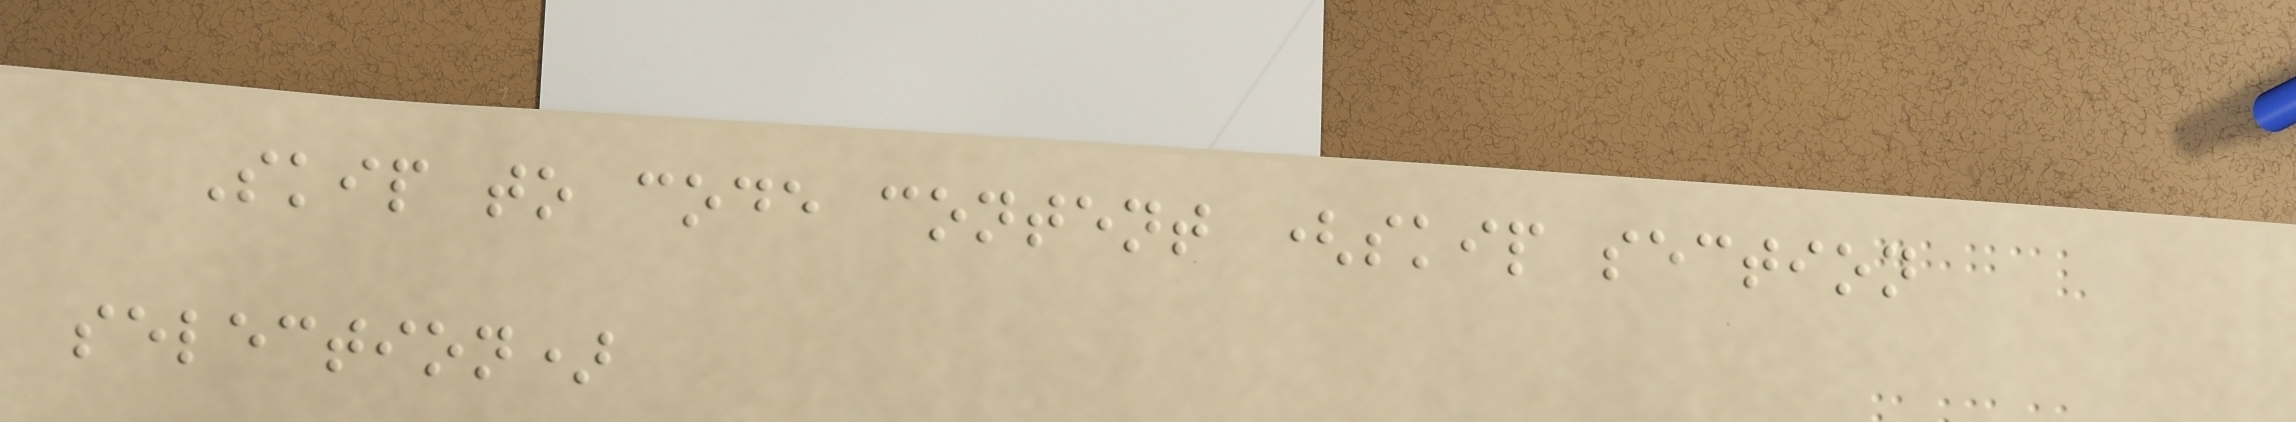Skip to code content (skip section
selection)
